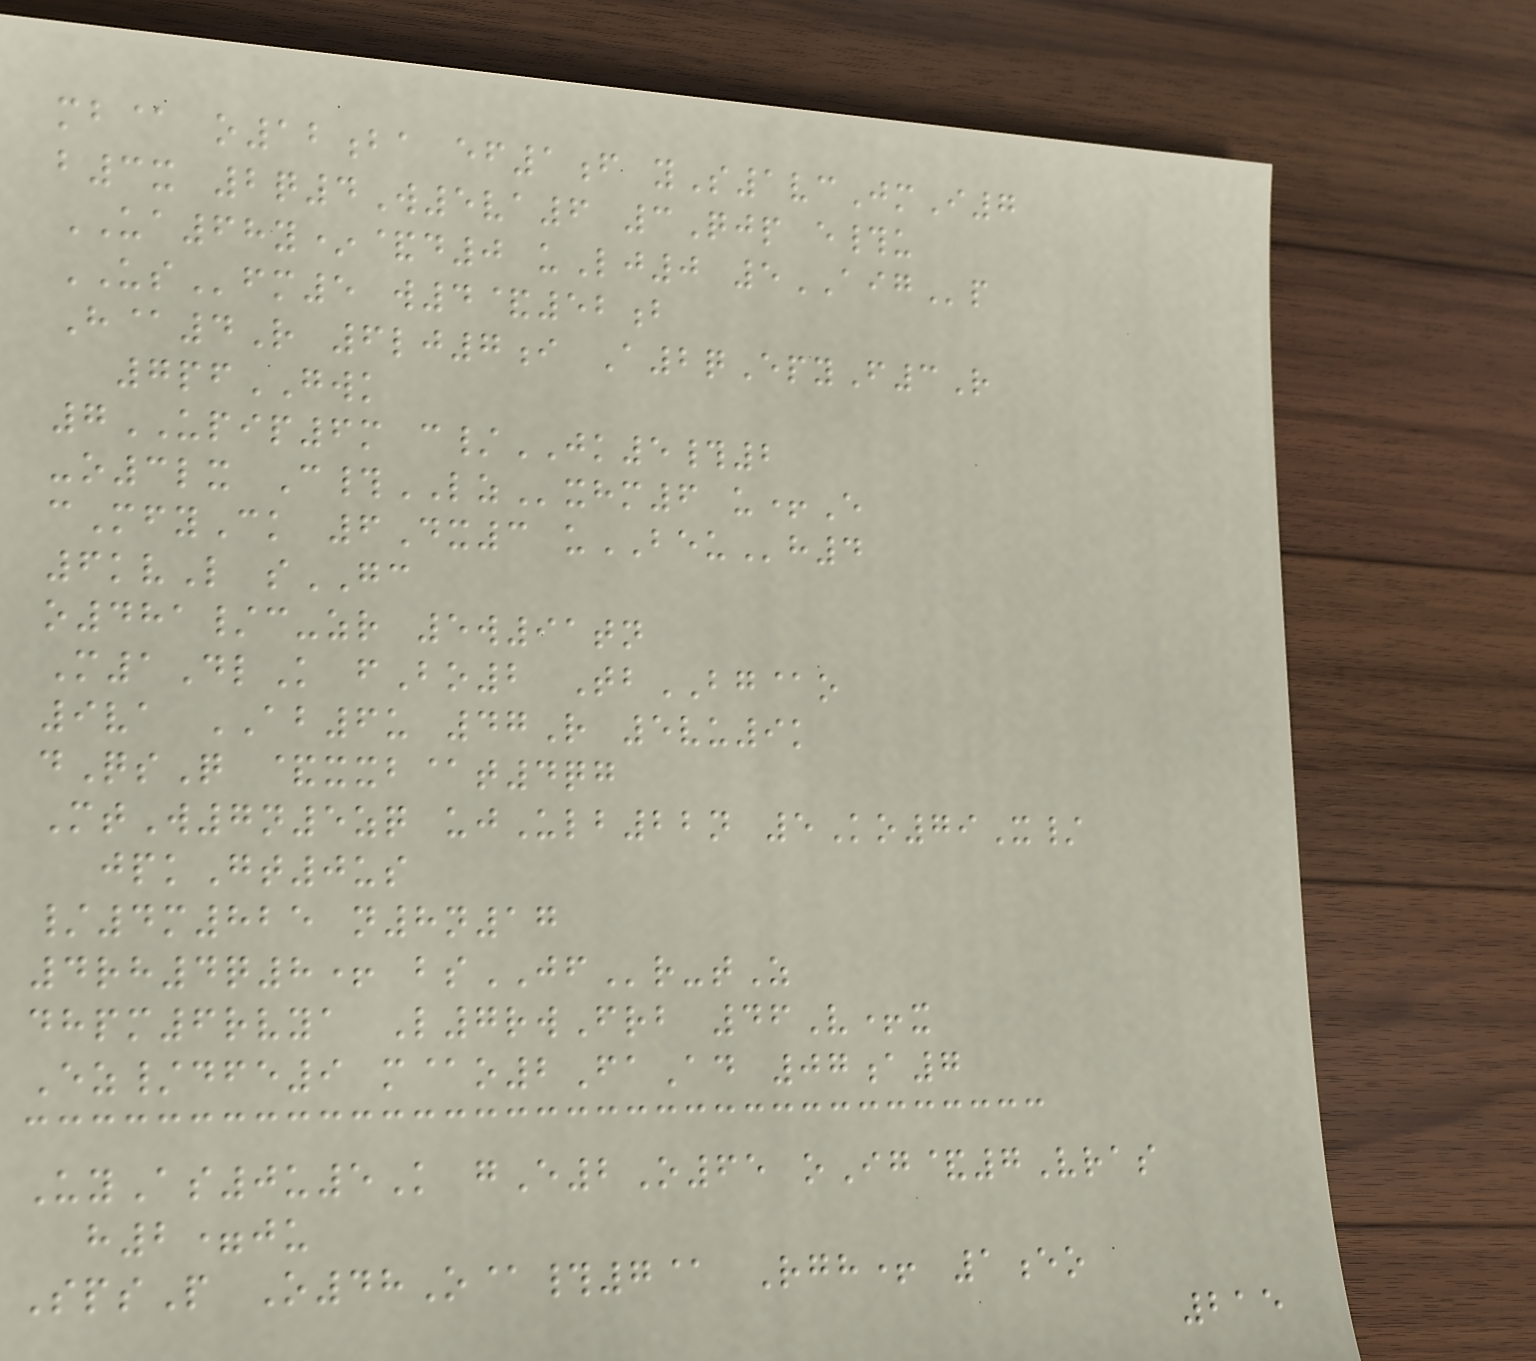mb@ o12ba ef1f yS1vcJmI7
b3x 2q4W5va6 3Qjp e#u
UA68y*&d0 uLj0 5AIGp
USfm5 w4&52b
H@4R 6lj7i A2qEpyF3R
7pfGWK
7UPIP6m c/JK5#2
-o3lx C#LZxhm6 u+E
cMfyCk 6Dx3 uBEUh4
6kvL sGC
o481/c-zr 5w91tn
M1DlK fBo2 TbBG@o
9va AB6u 47R 5vu9k
dQsQ &xxb@t4qg
MtW7n5zq ujUlb22n 5Ko79X/
jpkGt0us
/4m825 n8n17
4rh4q8+ bsJFr-tZ
dhpm6rvya L7rwFrb 46V+x
Ez/dfe9 m@o2FaAd 07a7
UyAs0u5K gE2O65 oIg&7Vras
h2=ju
SpsP O48O@#7@ Rgh+ 1eo
215
